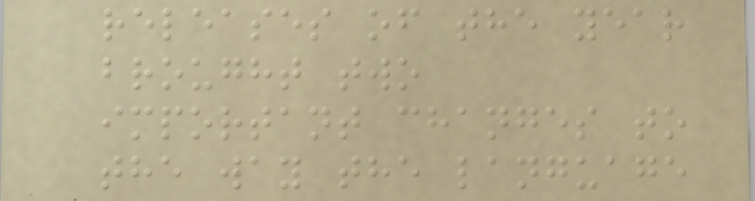releases of the year
brought two
important changes to
the way the language
